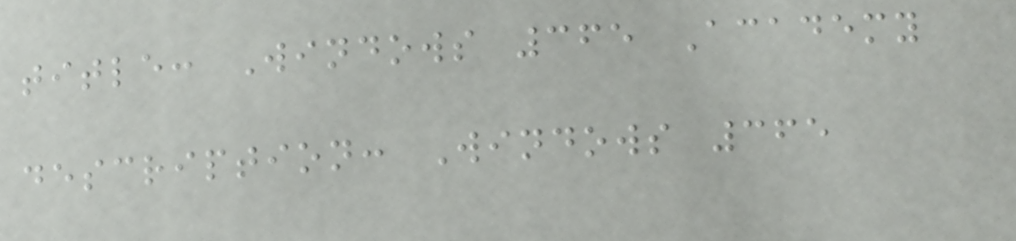title: Windows 365 Academy
description: Windows 365
